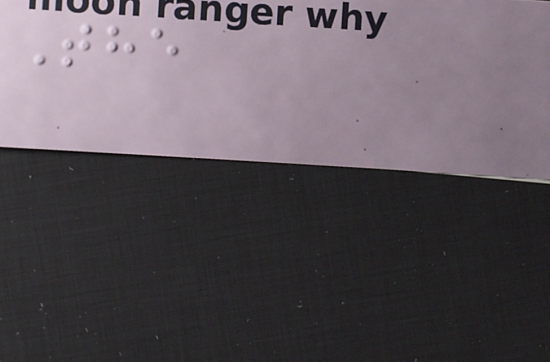The
